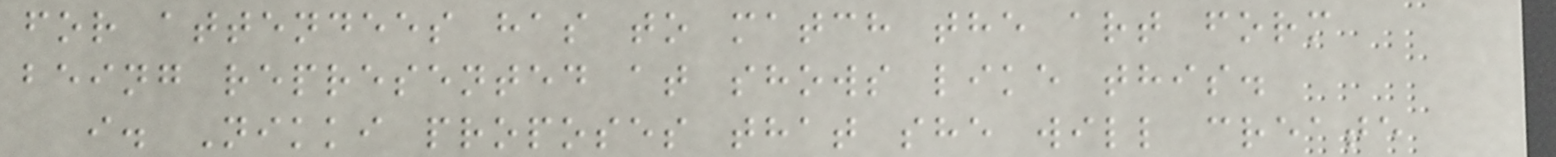for attendees has to match the art form
being represented at shows like this.
i. Nikki proposes that she will create
